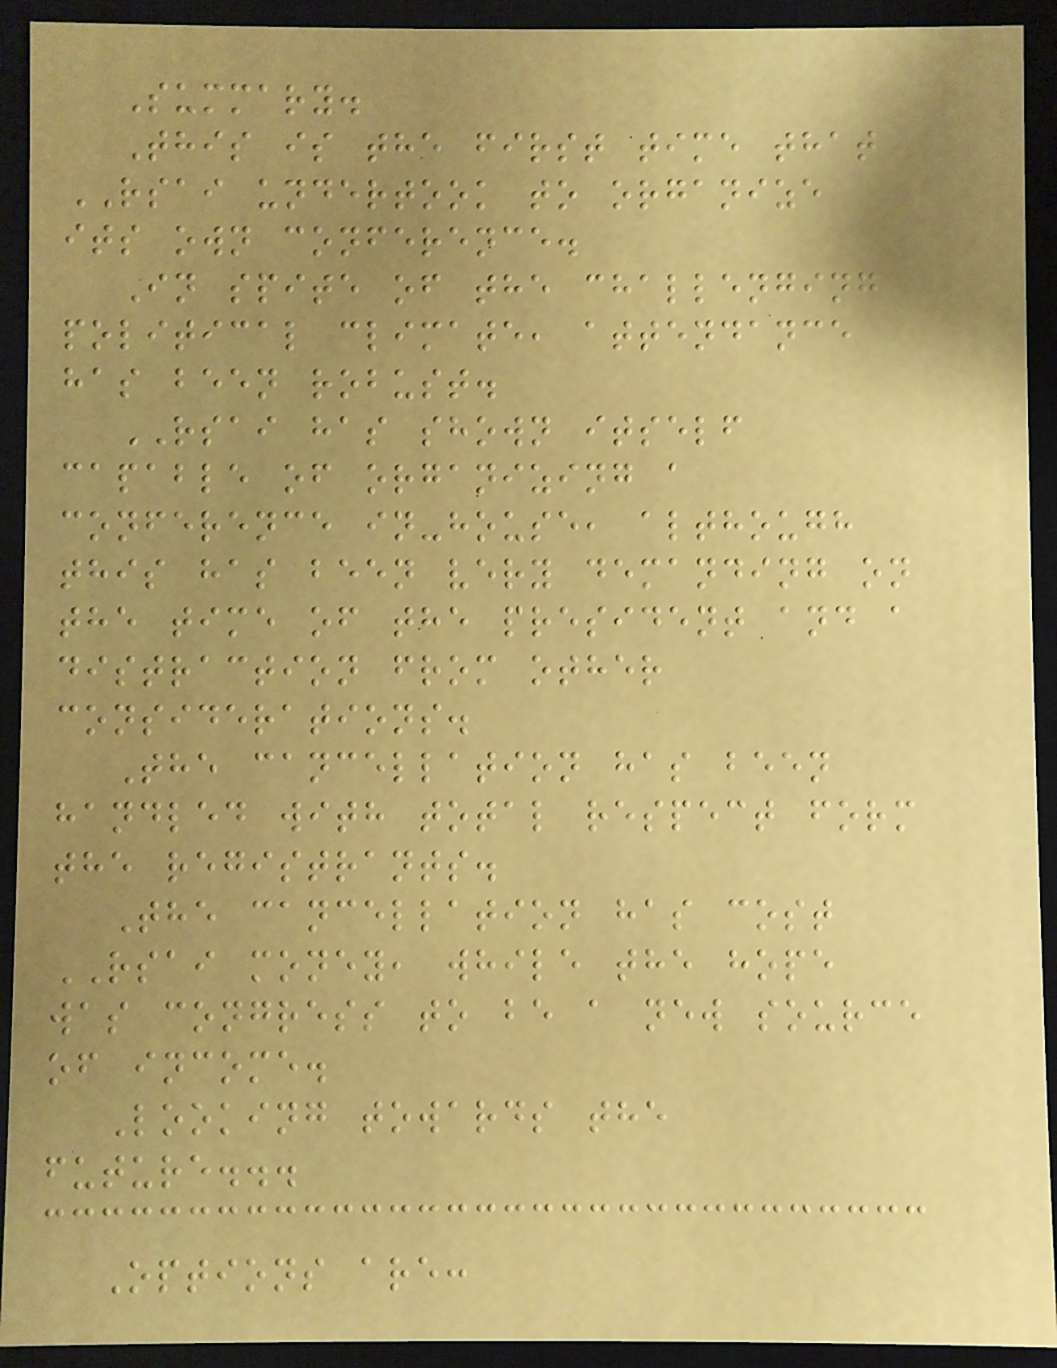Summary.
This is the first time that
RSAI undertook to organize
its own conference.
In spite of the challenging
political climate, attendance
has been robust.
RSAI has shown itself
capable of organizing a
conference in-house, although
this has been very demanding on
the time of the president and a
distraction from other
considerations.
The cancellation has been
handled with total respect form
the registrants.
The cancellation has cost
RSAI money, while the hope
was congress to be a new source
of income.
Looking towards the
future...
Options are:
